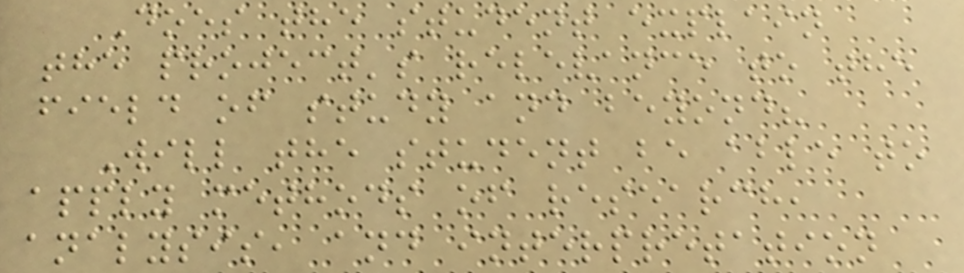Does the student explain
the project's relevance to the
field of study and beyond?
Will the student be able to
apply methods of research,
analysis, and interpretation
